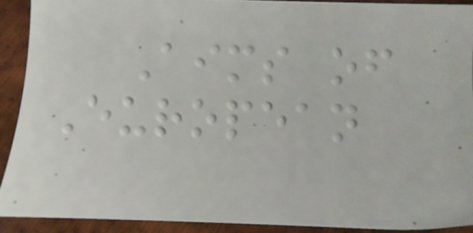Aims of
European
